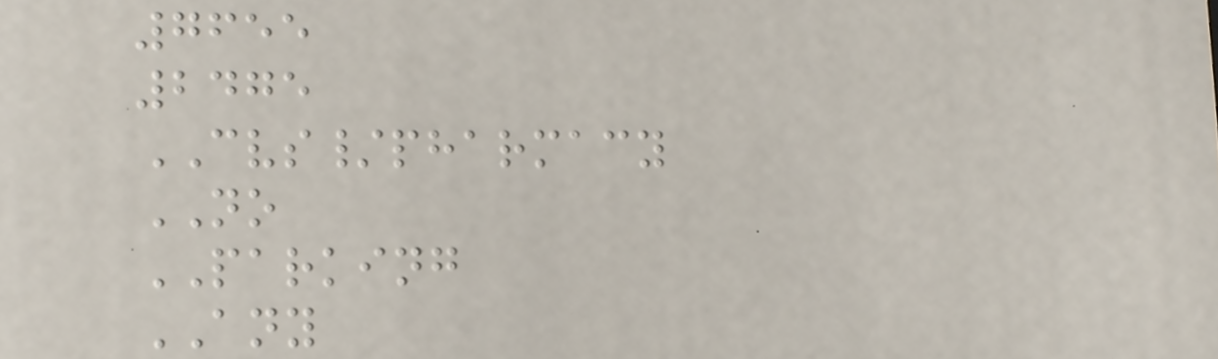7655
2475
CVS/pharmacy
NO
PARKING
ANY
